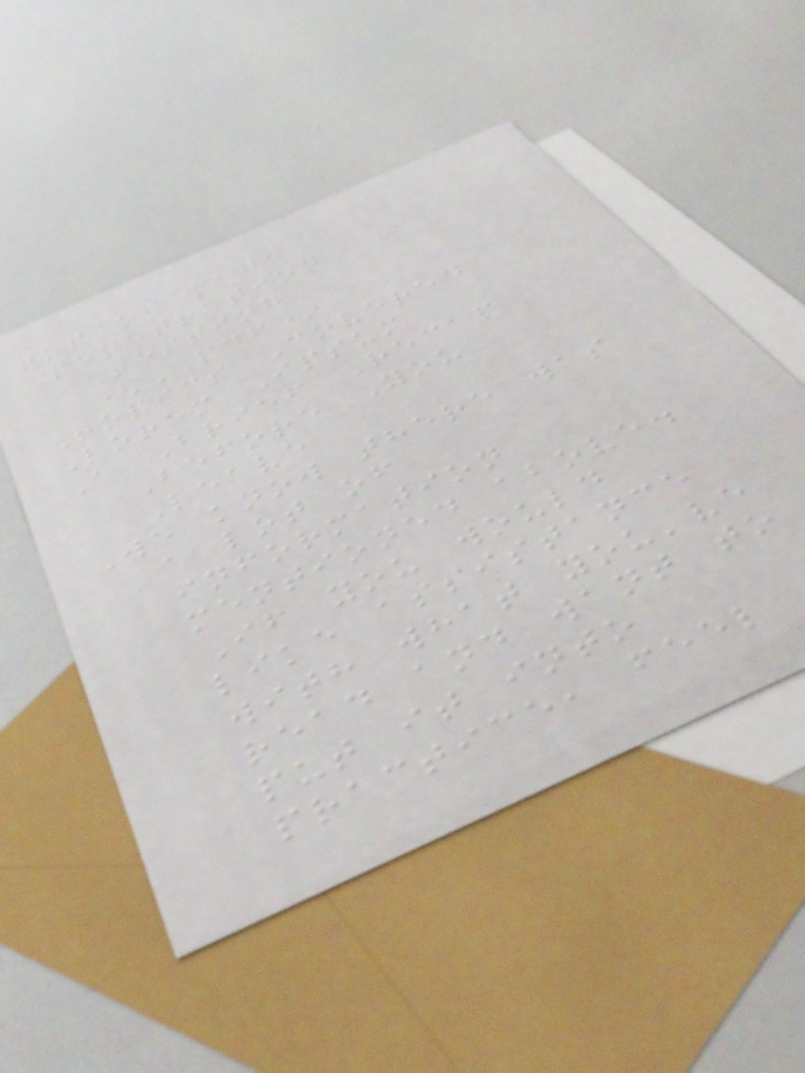top of page
Penetration
Testing
(PDF)
Topics Covered
Lorem Ipsum
A Brief Recap
Before You
Leave
We know there was
a lot of
information
mentioned above.
If you would
like assistance
with what you've
read and want to
put it into
practice, feel
